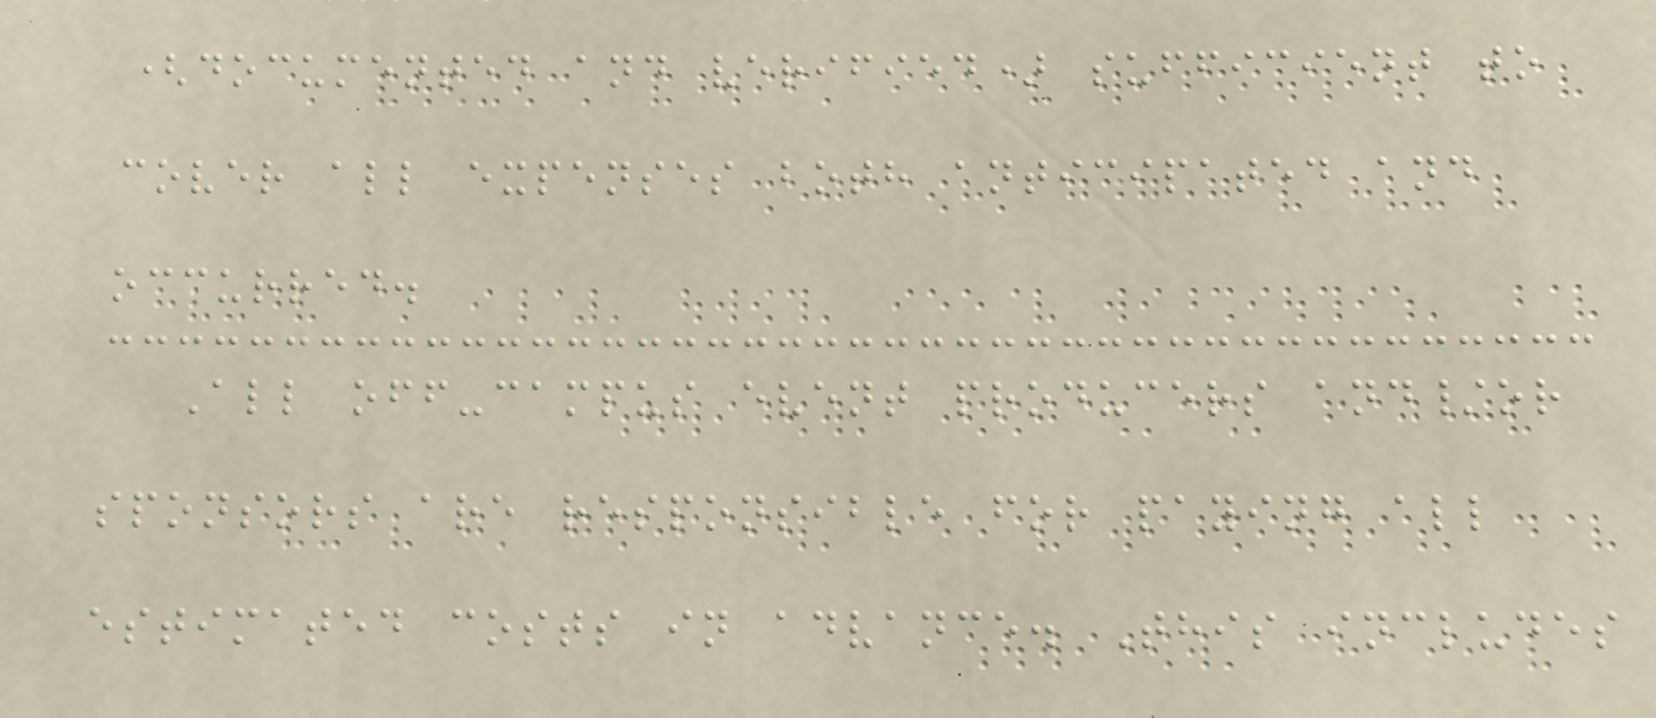(documented and verified) sufficient to
cover all expenses both anticipated and
occurred.
All off-campus event producers and/or
sponsors are responsible for paying all
estimated costs in advance. This includes
